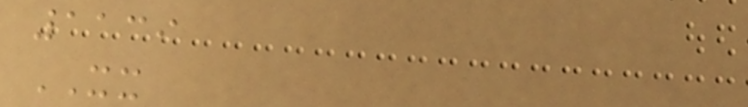1139
XX
